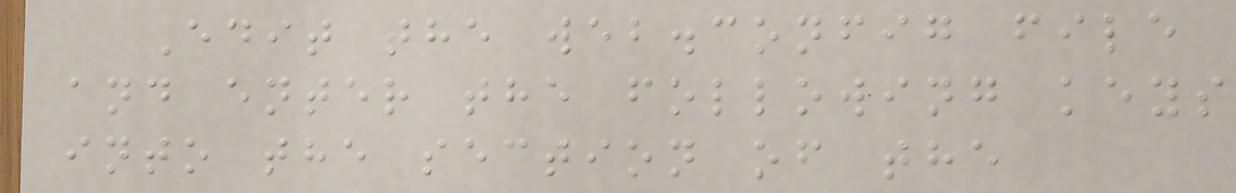Edit the web.config file
and enter the following keys
into the section of the
